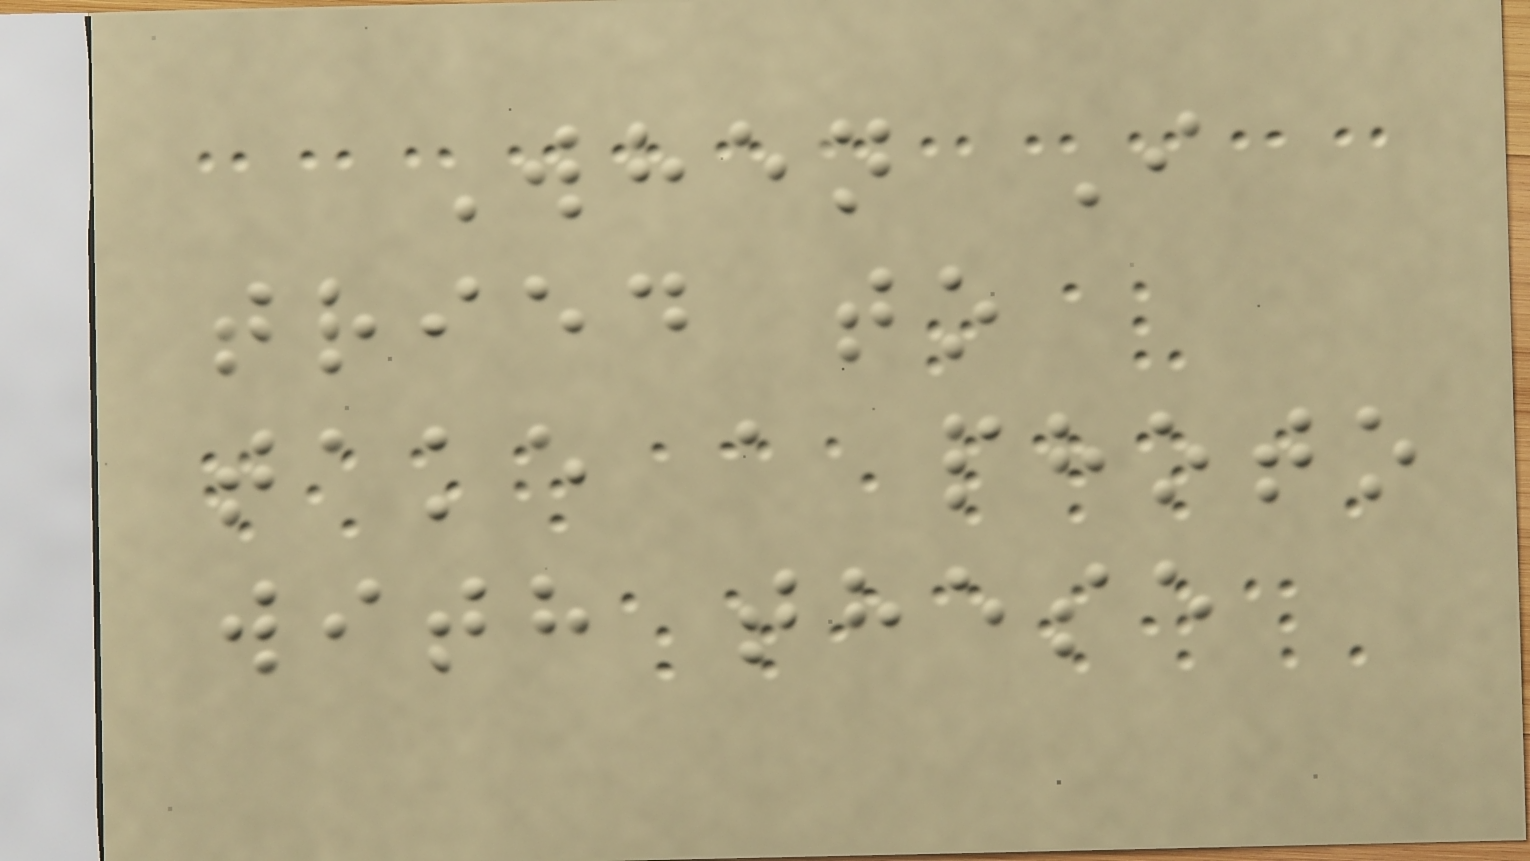When I
tried to
take a photo
with these
